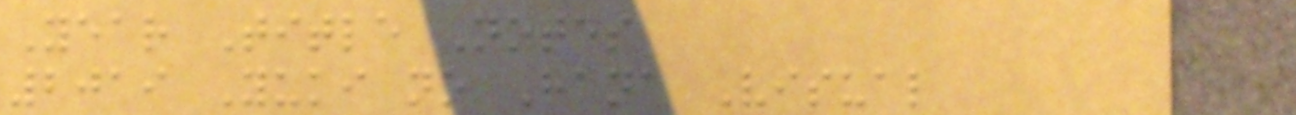Year Title Notes
2019 Yuki no Hana Visual
